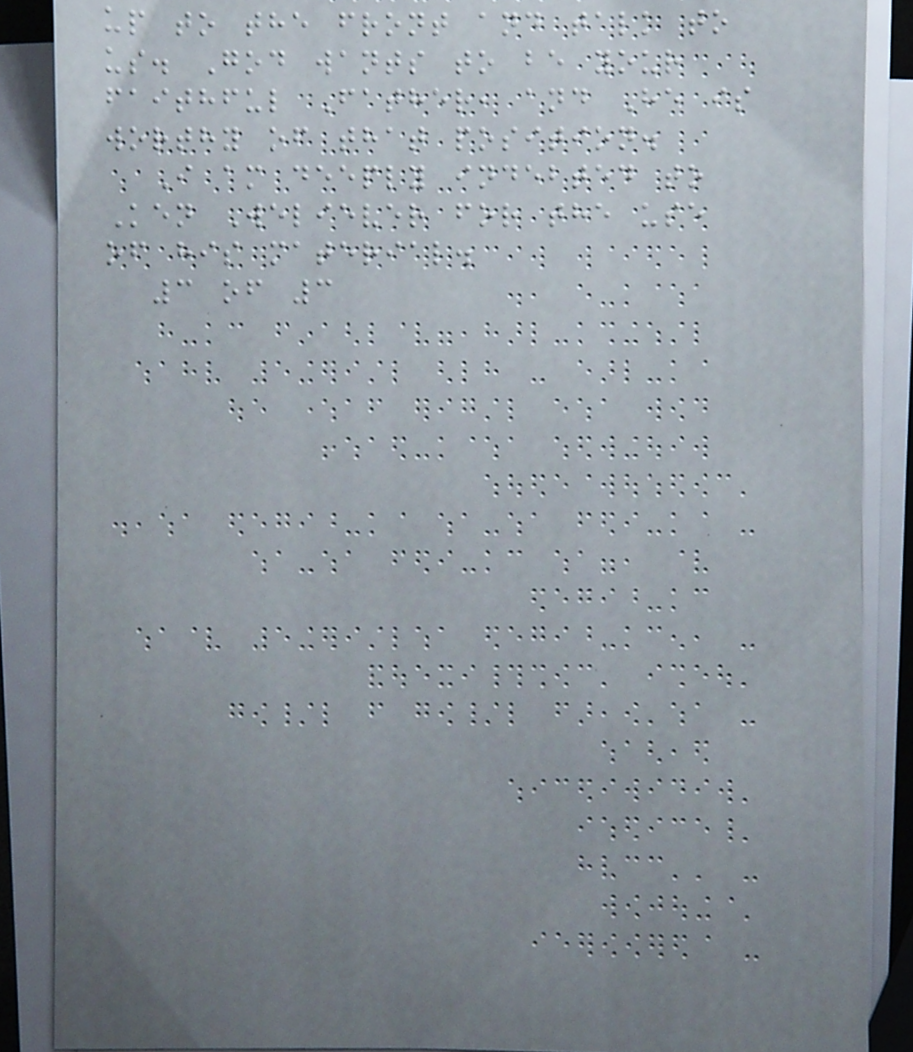up to the front and talk to
us. God wants to be your
faithful Father, and He is
worthy of that position.
I am deeply indebted to
Ken Weliever for the use
of his material.
3 of 3
